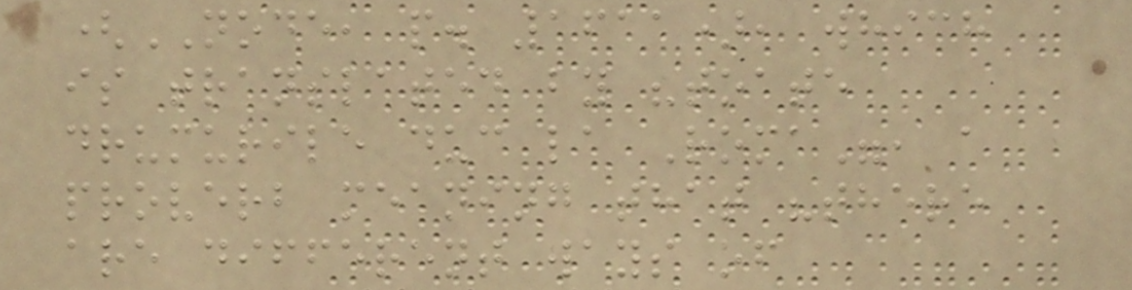(NODE, p. 1611), which
is translated by "toate
drumurile duc la Roma", a
proverb meaning that "there
are different ways of
